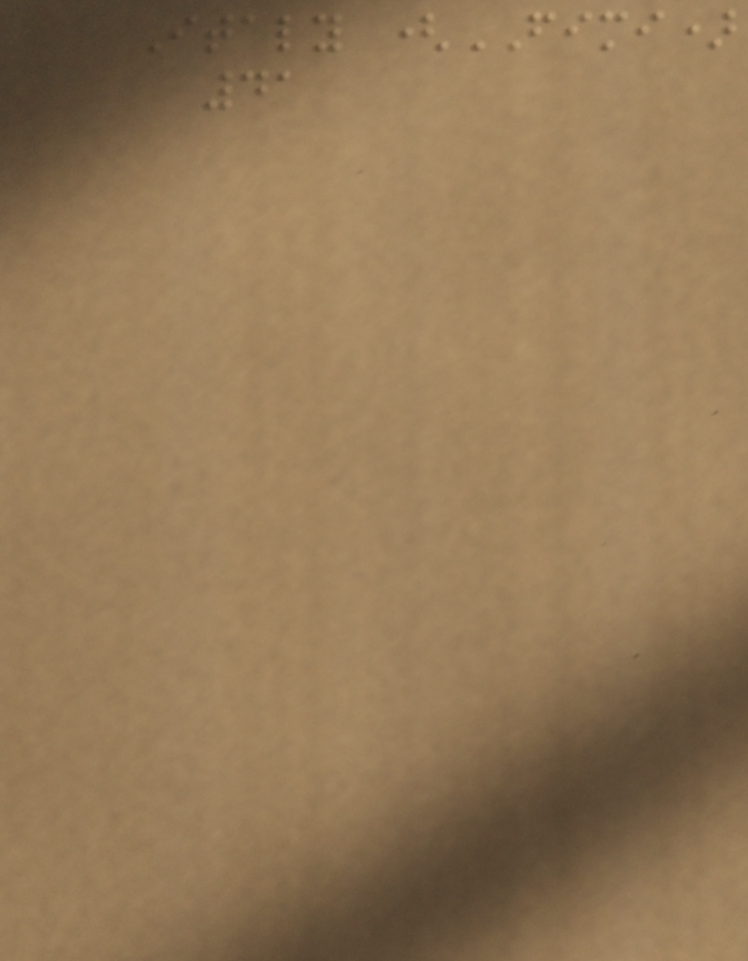Italy (FIMI)
41
